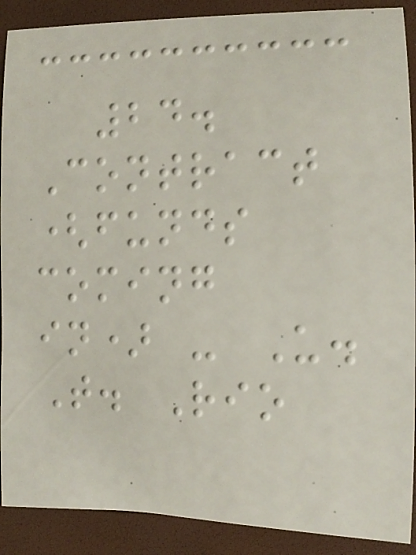24.
Contract
(funds
coming
in) - U.
T. Rio
